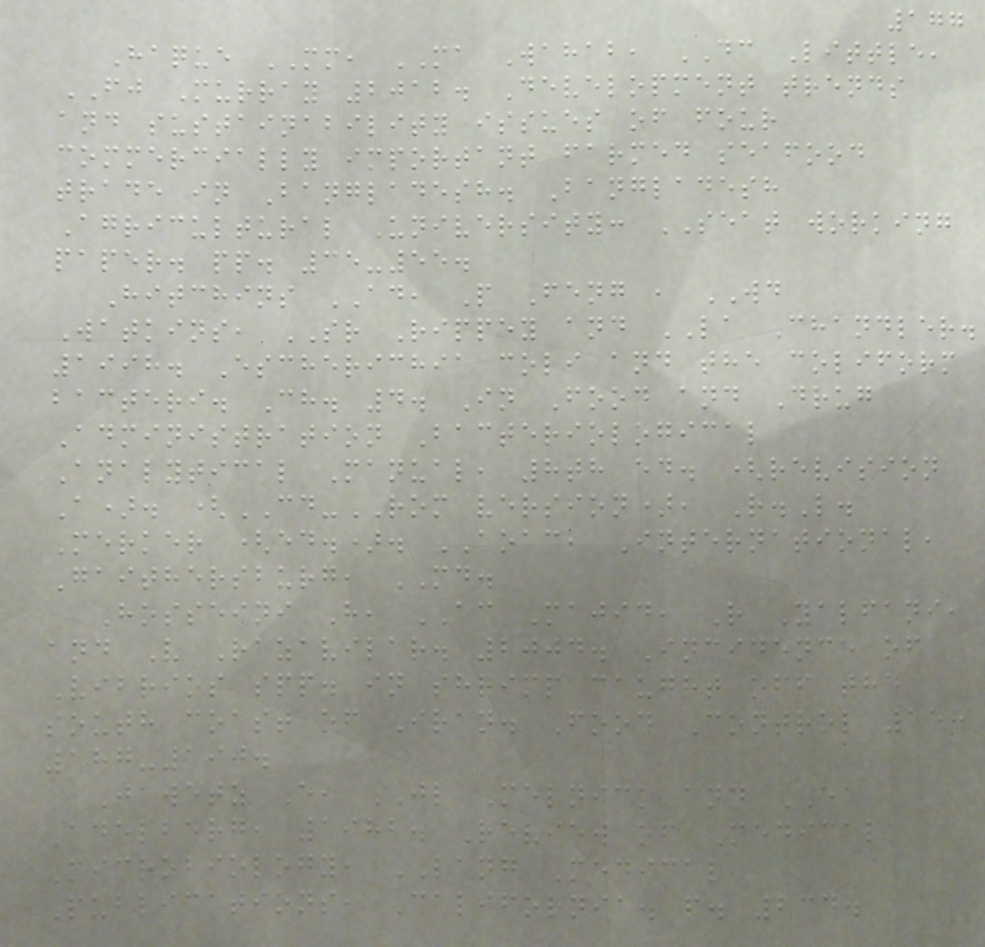177
Haque MM, MA Wahab, DC Little,
FJ Murray 2012. Development trends
and sustainability issues of four
commercially important farmed seafood
trade in Bangladesh. Bangladesh
Agricultural University: SEAT working
paper. pp. 35-55.
Hitchins AD, P Feng , WD
Watkins, SR Rippey and LA Chandler.
1998. Escherichia coli and the coliform
bacteri. Ch. 4. In Food and Drug
Administration Bacteriological
Analytical Manual, 8th ed. (revision
A). (CD-ROM version), R.L.
Merker (ed.). AOAC, International,
Gaithersburg, MD.
Hosseini H, AC Majid, R Yalfani,
and V Razavilar. 2004. Incidence of
Vibrios spp. in shrimp caught off the
south coast of Iran. Food Control 15:
187-190.
Jawetz E, JL Melnick and EA
Adelberg, 1982. Review of Medical
Microbiology, LANG Medical
Publications, California. p. 234.
